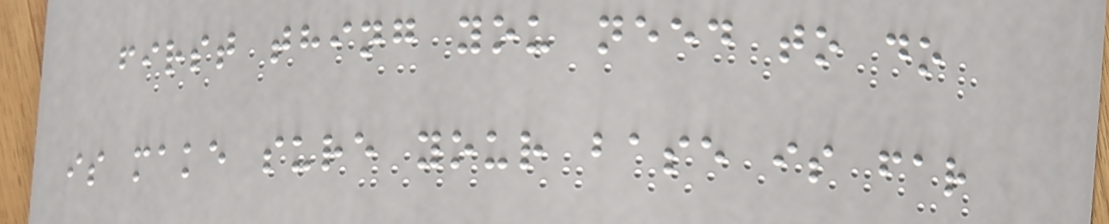first thing you need to do
is make sure your base is far
